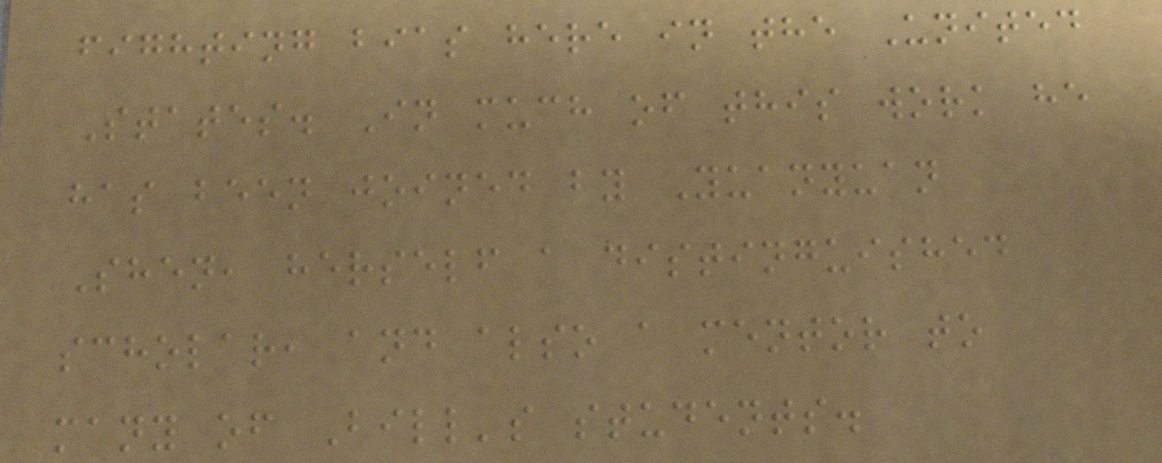fighting bias here in the United
States. In much of this work he
has been joined by Yuanyuan
Shen, herself a distinguished
scholar, and also a mentor to
many of Bill's students.
